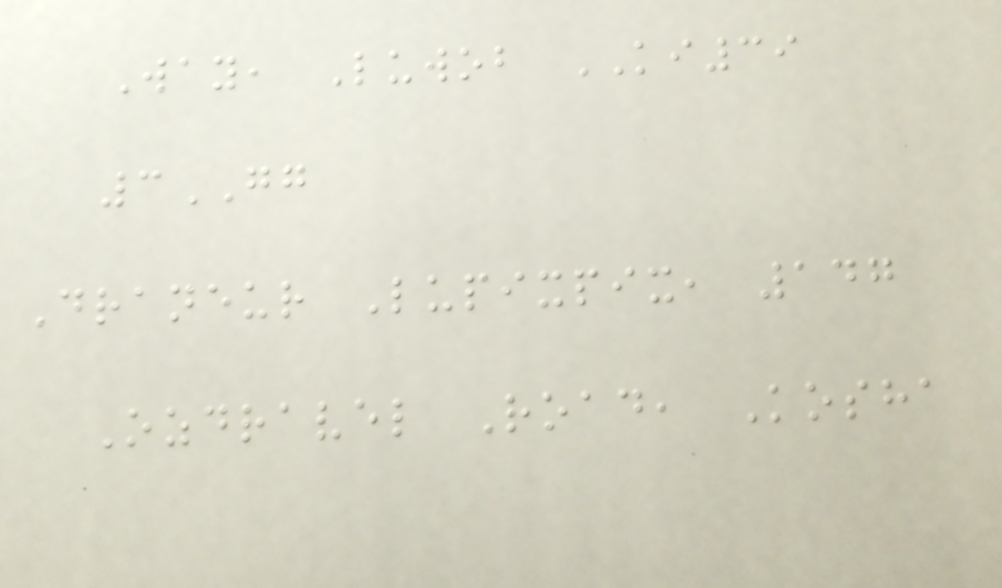Way, Luwob KI39
3GG
Draneur Lupixpix, 147
Ozdravel Road, Kosha
